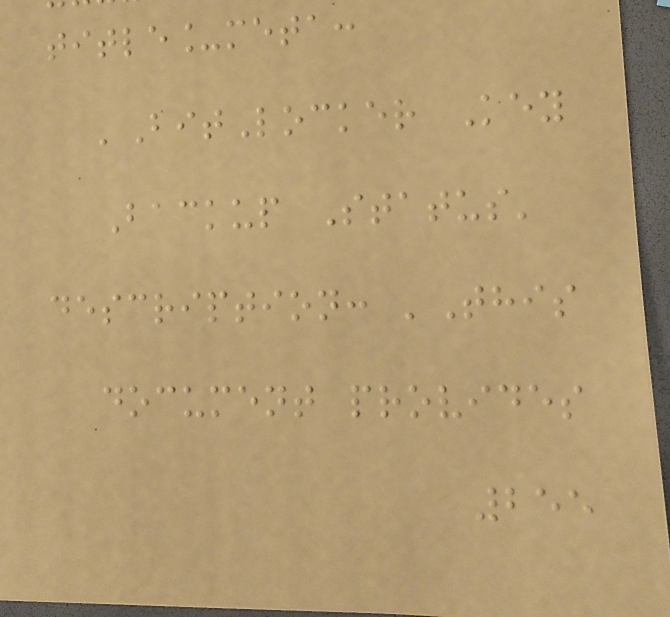title_meta:
'BitLocker Key
Backup Status'
description: 'This
document provides
255
